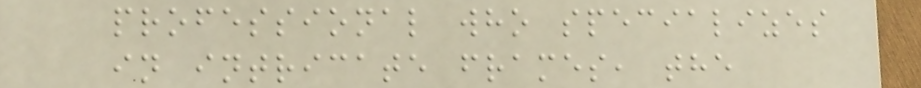professional who specializes
in intricate frames, the
